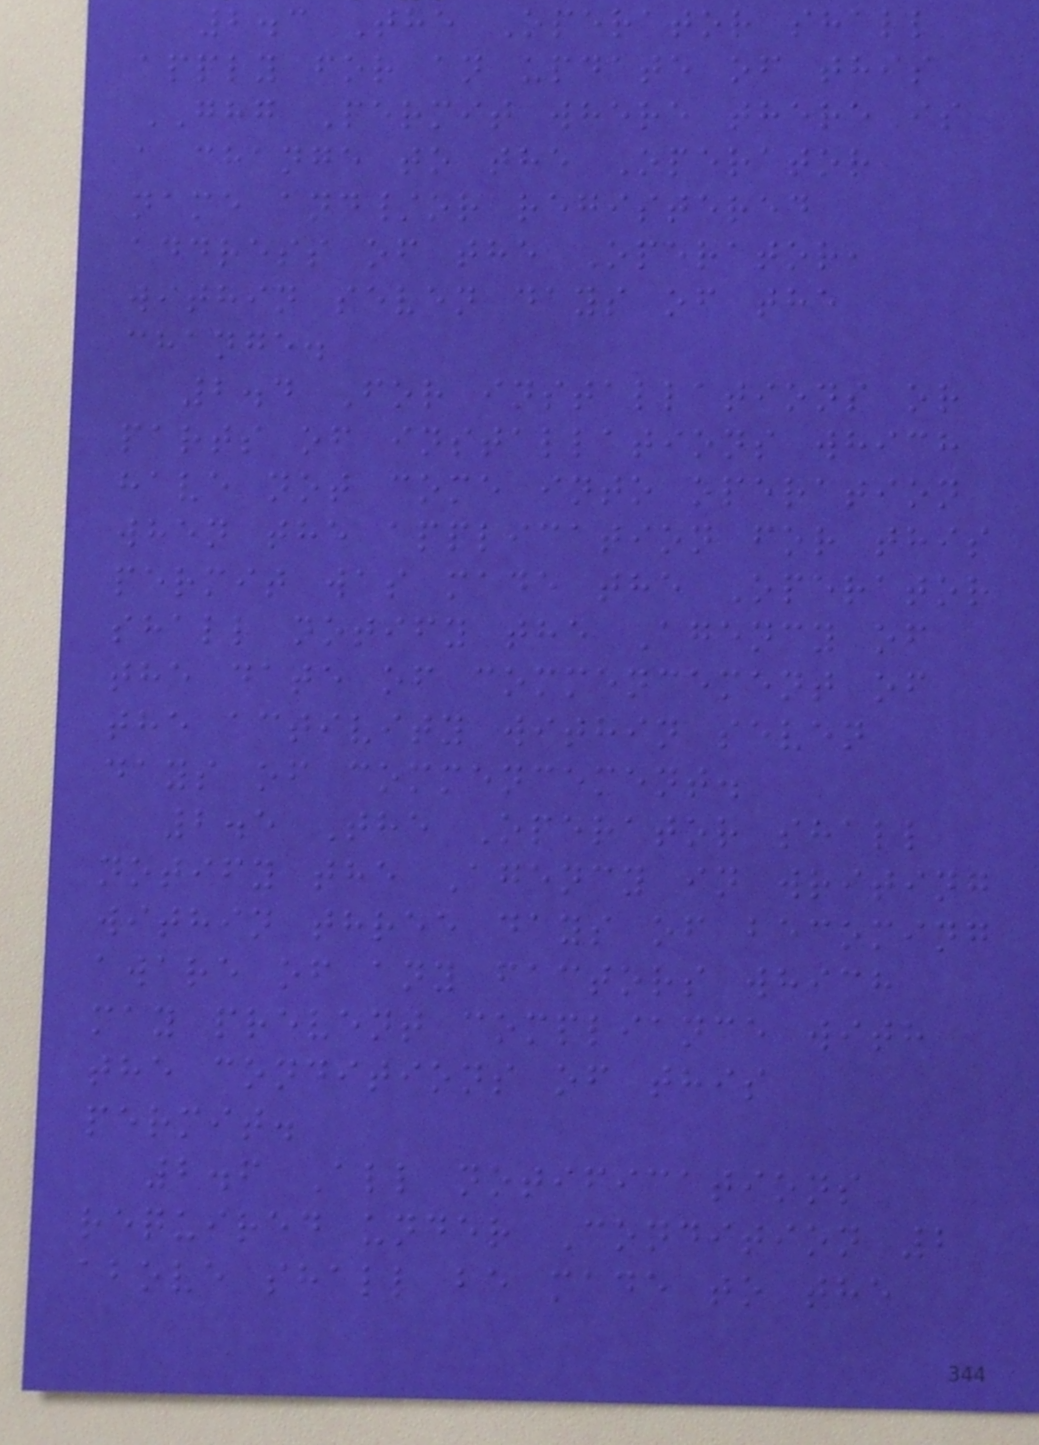2.3 The Operator shall
apply for an update of this
GHG Permit where there is
a change to the Operator
name and/or registered
address of the Operator,
within seven days of the
change.
2.4 For installations or
parts of installations which
have not come into operation
when the application for this
permit was made the Operator
shall notify the Agency of
the date of commencement of
the activity within seven
days of commencement.
2.5 The Operator shall
notify the Agency in writing
within three days of becoming
aware of any factors which
may prevent compliance with
the conditions of this
permit.
2.6 All notifications
required under Condition 2
above shall be made to the
